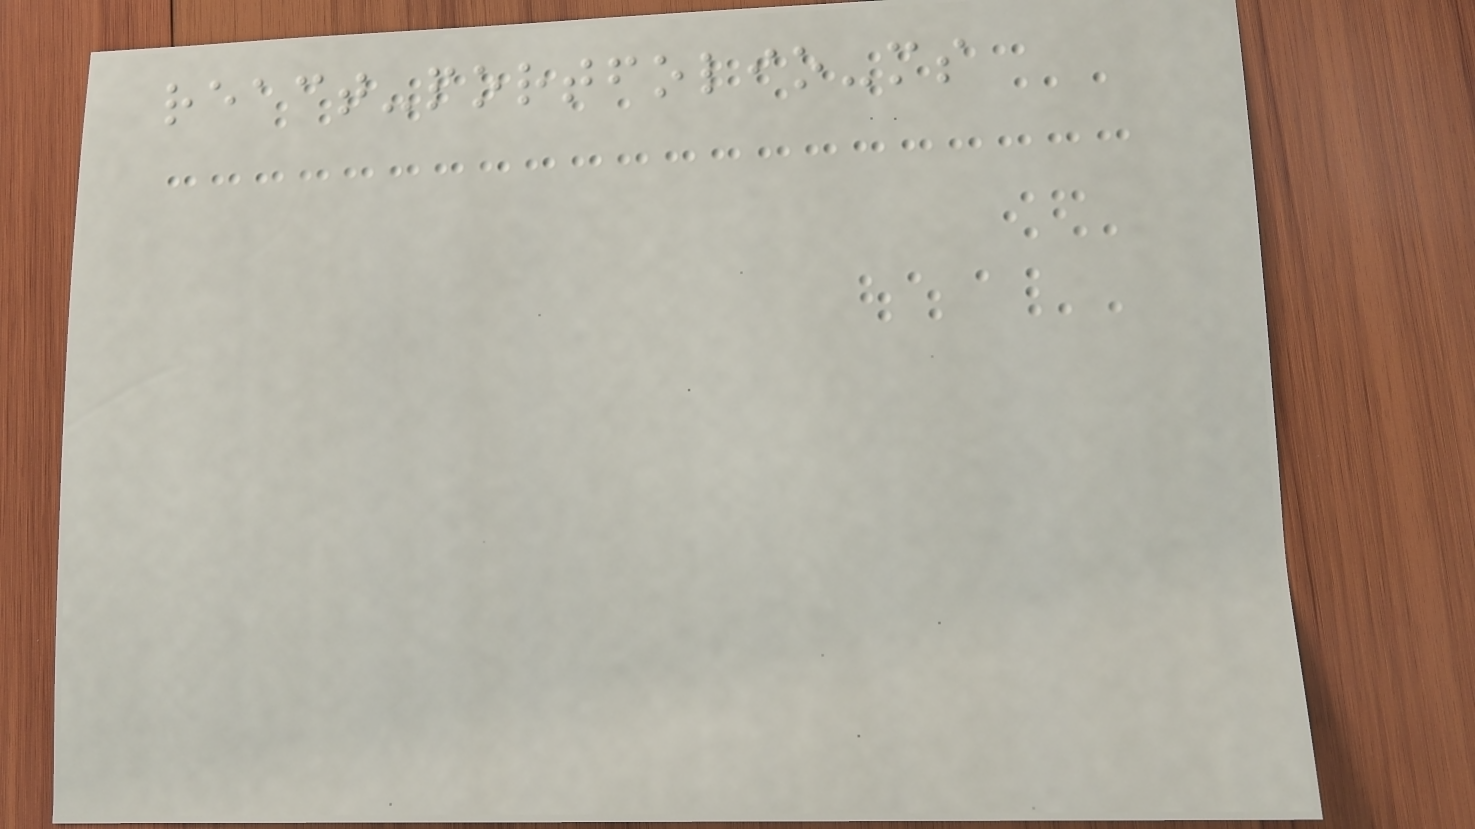react-portfolio-ms
